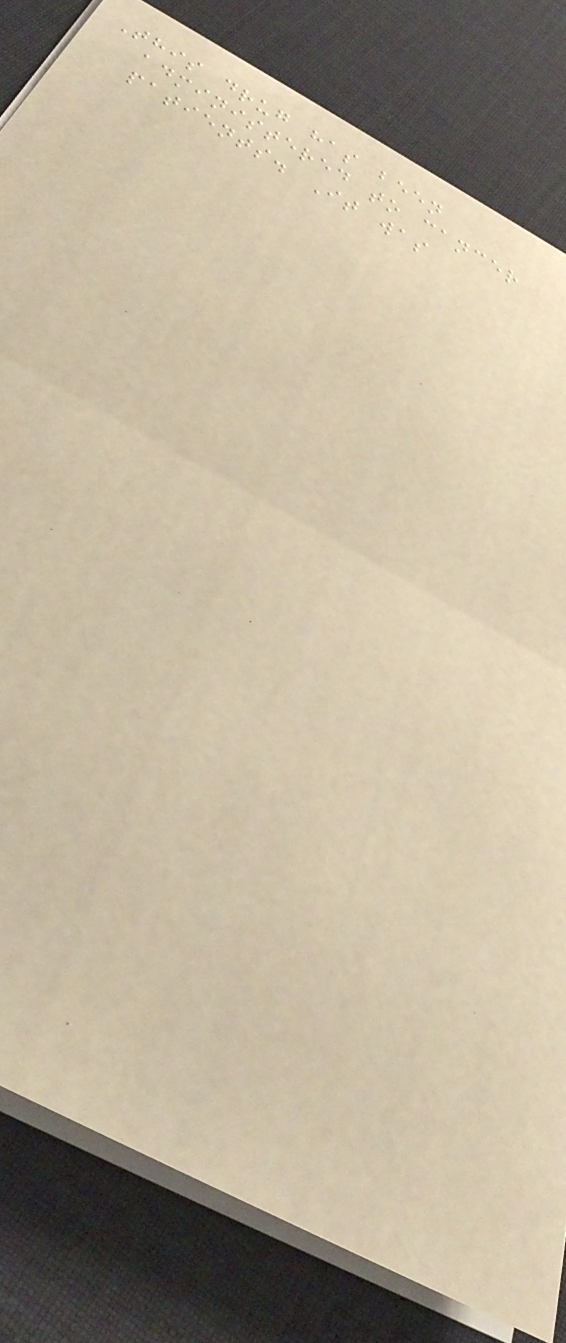This drug has been
administered to cancer
patients. It was
